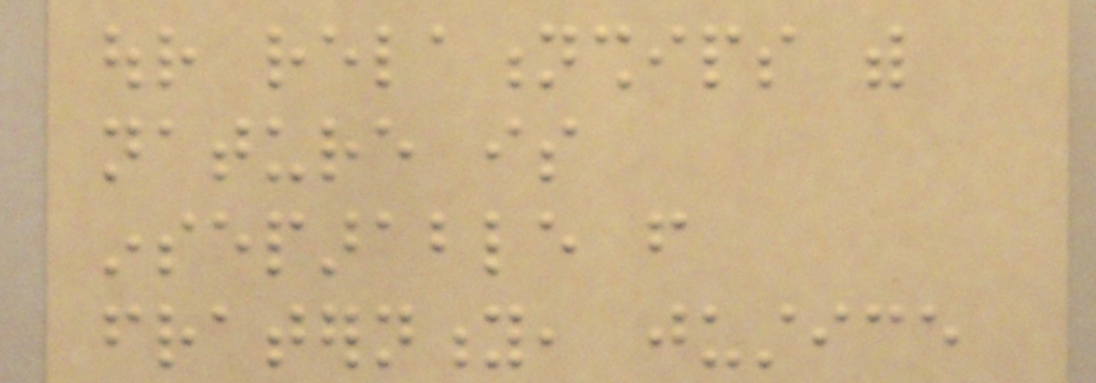our relationships with
nature is
inseparable from
fraternity, justice
